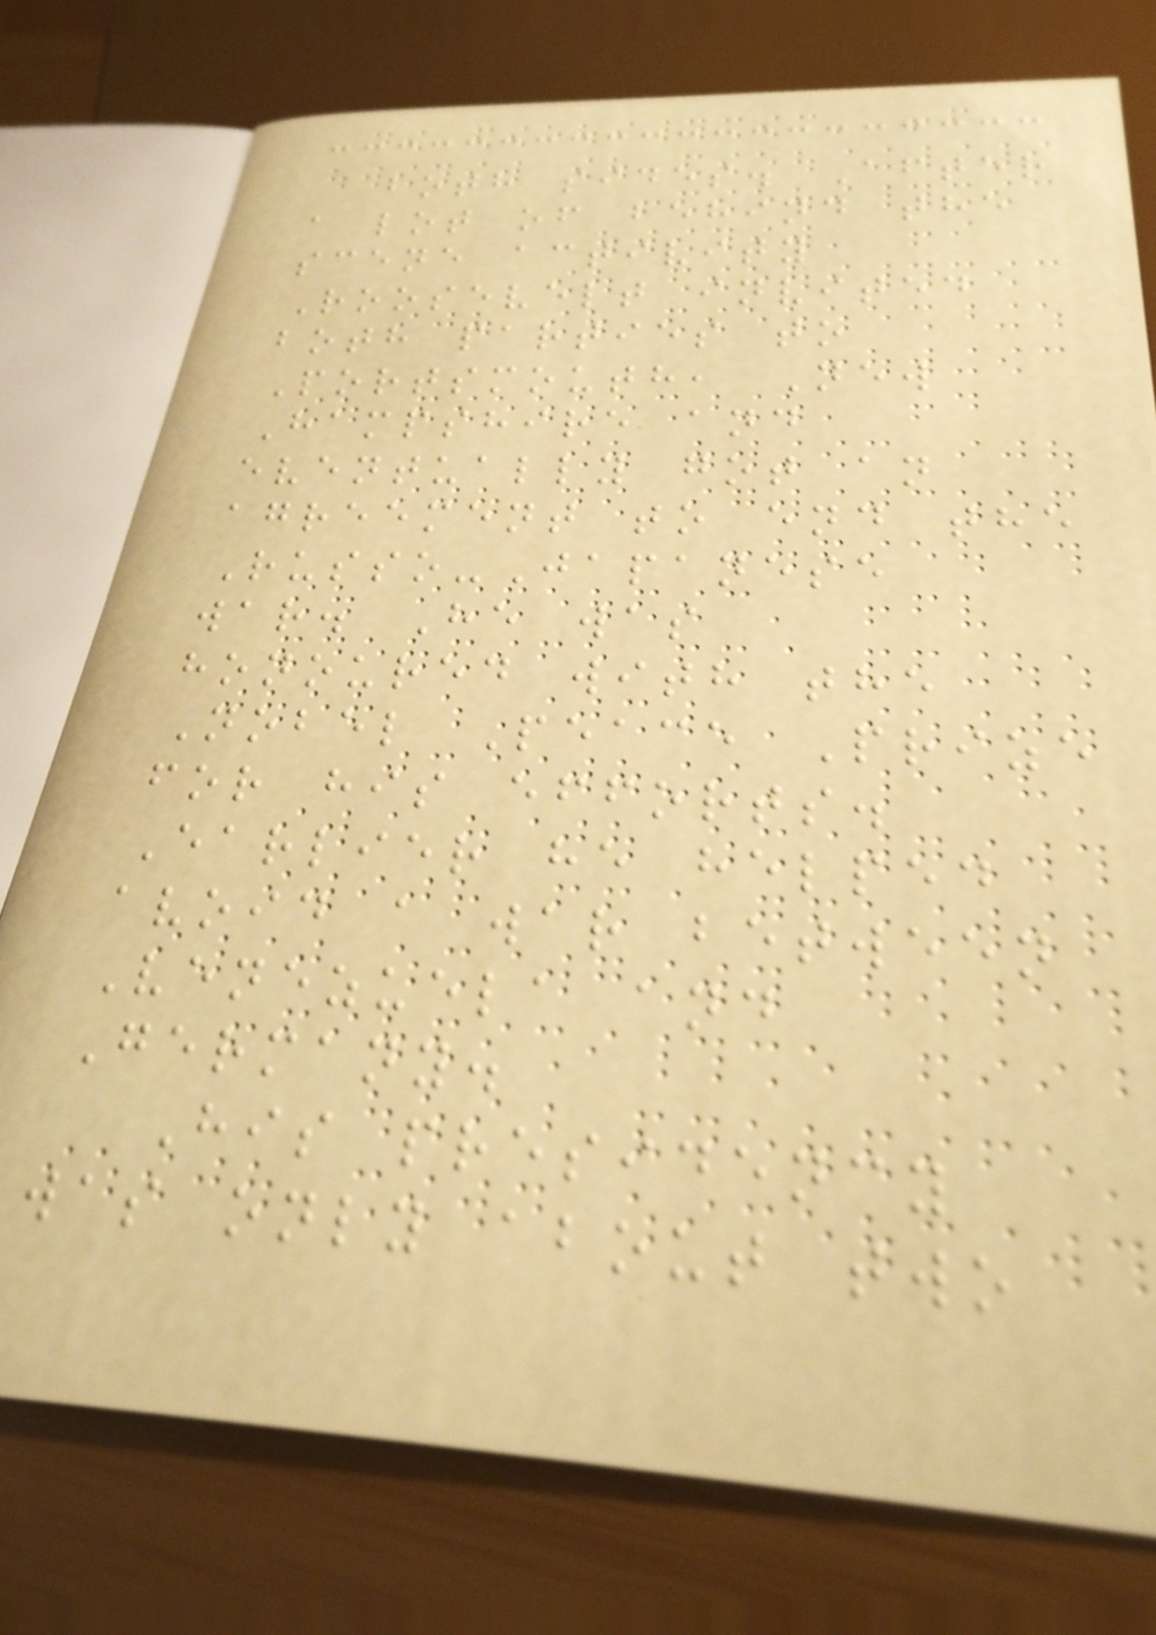both sides. After
a lot of behind the
scene activity
Roosevelt invited
both parties to
Portsmouth, New
Hampshire and
eventually got an
agreement to end the
Russo-Japanese
war. He was
honoured with the
Nobel Peace Prize
for his efforts.
Earlier he helped
avoid a war between
Venezuela and
Germany.
His presidency
was only about two
